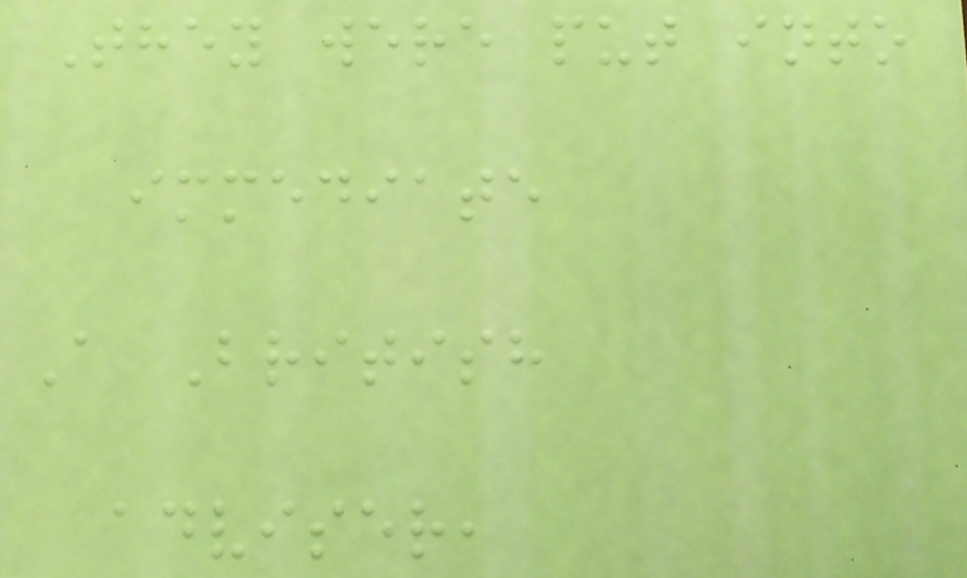They were put into
immediate
A British
adviser,
